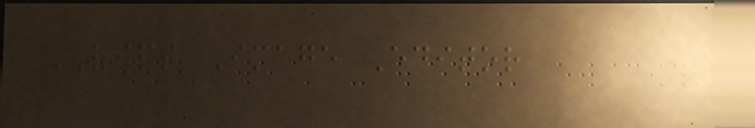VIPS Image Editor
